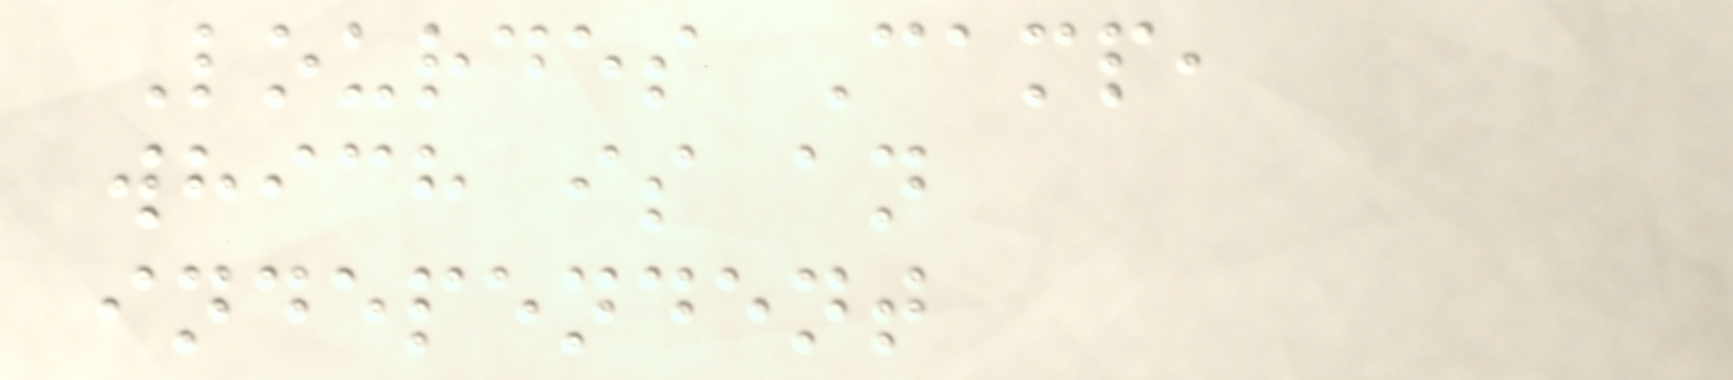Lourdes Camp,
which is an
independent
